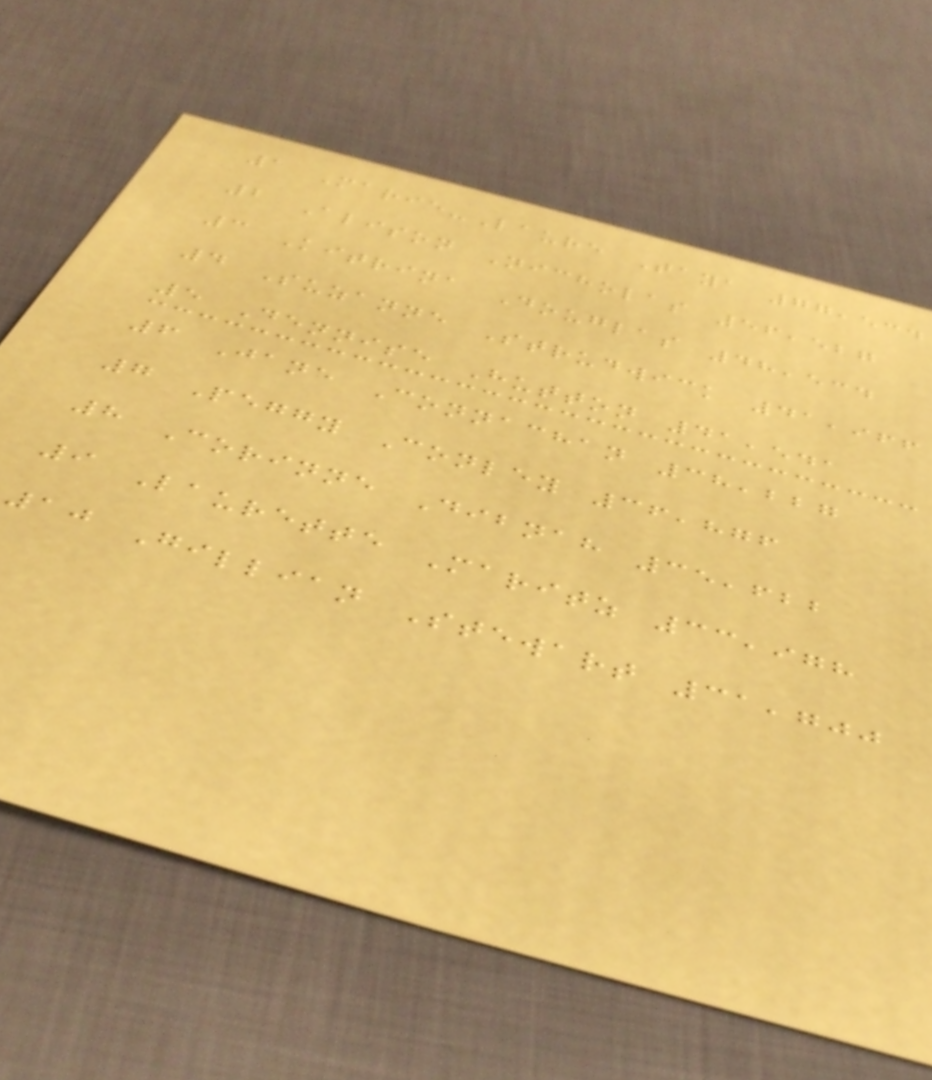1 Marie-Laure Taya 77,534
2 Alison Nicholas 56,527
3 Kitrina Douglas 48,534
4 Suzanne Strudwick 41,966
5 Dennise Hutton 41,541
6 Jane Connachan 38,227
7 Peggy Conley 36,876
8 Corinne Dibnah 35,622
9 Laurette Maritz 33,978
10 Gillian Stewart 31,700
